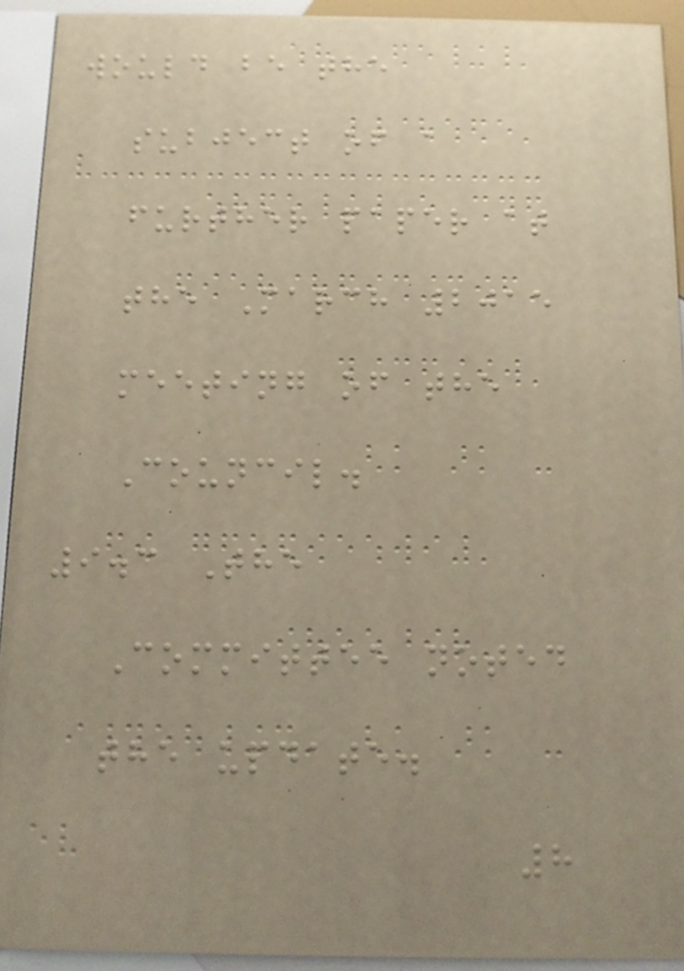would be the
subject of a
further paper at
the March 2015
meeting of the
Council.
9.3 The
Committee noted
the update.
8
